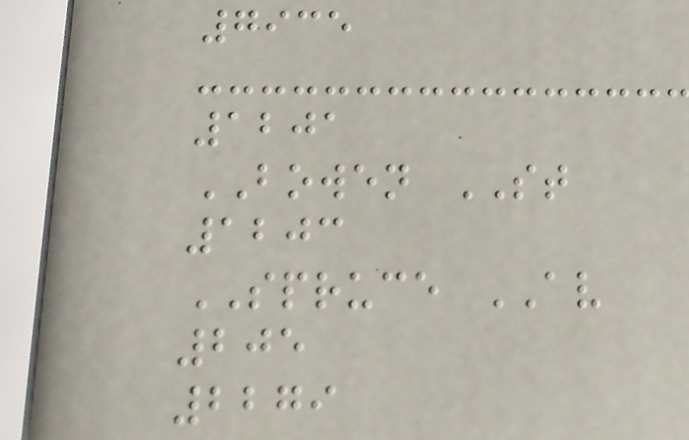7935
1201
BOWEN ST
1203
SPRUCE AV
205
2279
